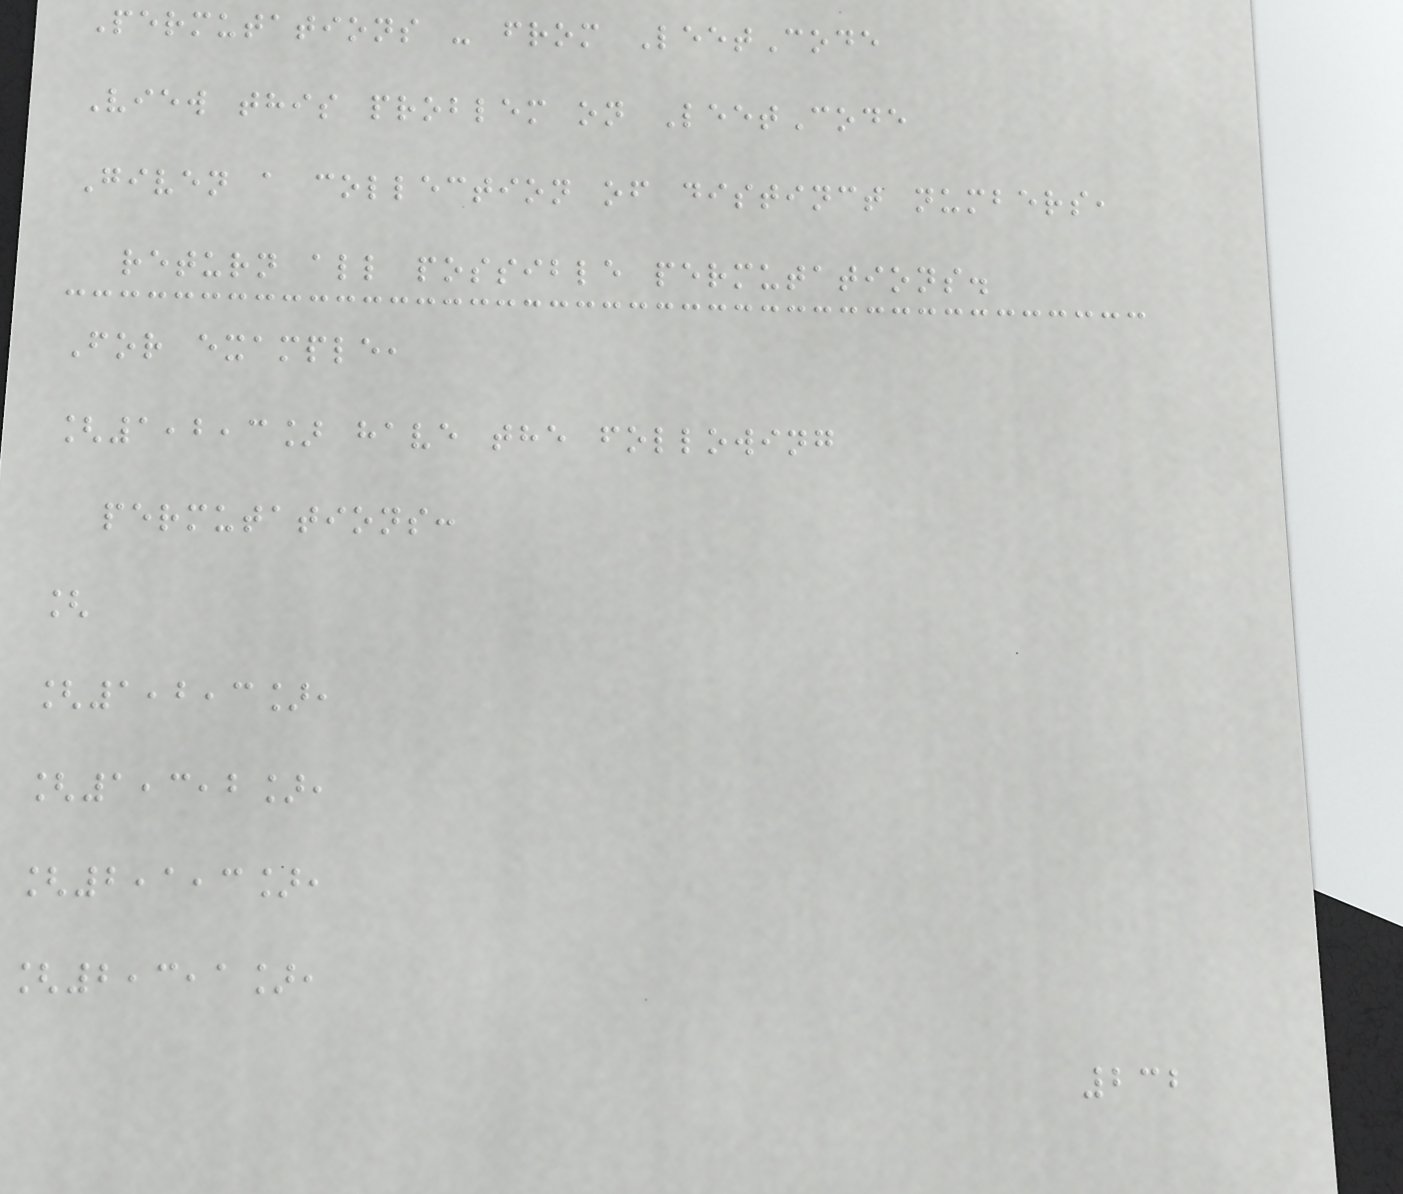Permutations - from LeetCode
View this problem on LeetCode
Given a collection of distinct numbers,
return all possible permutations.
For example,
[1,2,3] have the following
permutations:
[
[1,2,3],
[1,3,2],
[2,1,3],
[2,3,1],
232
